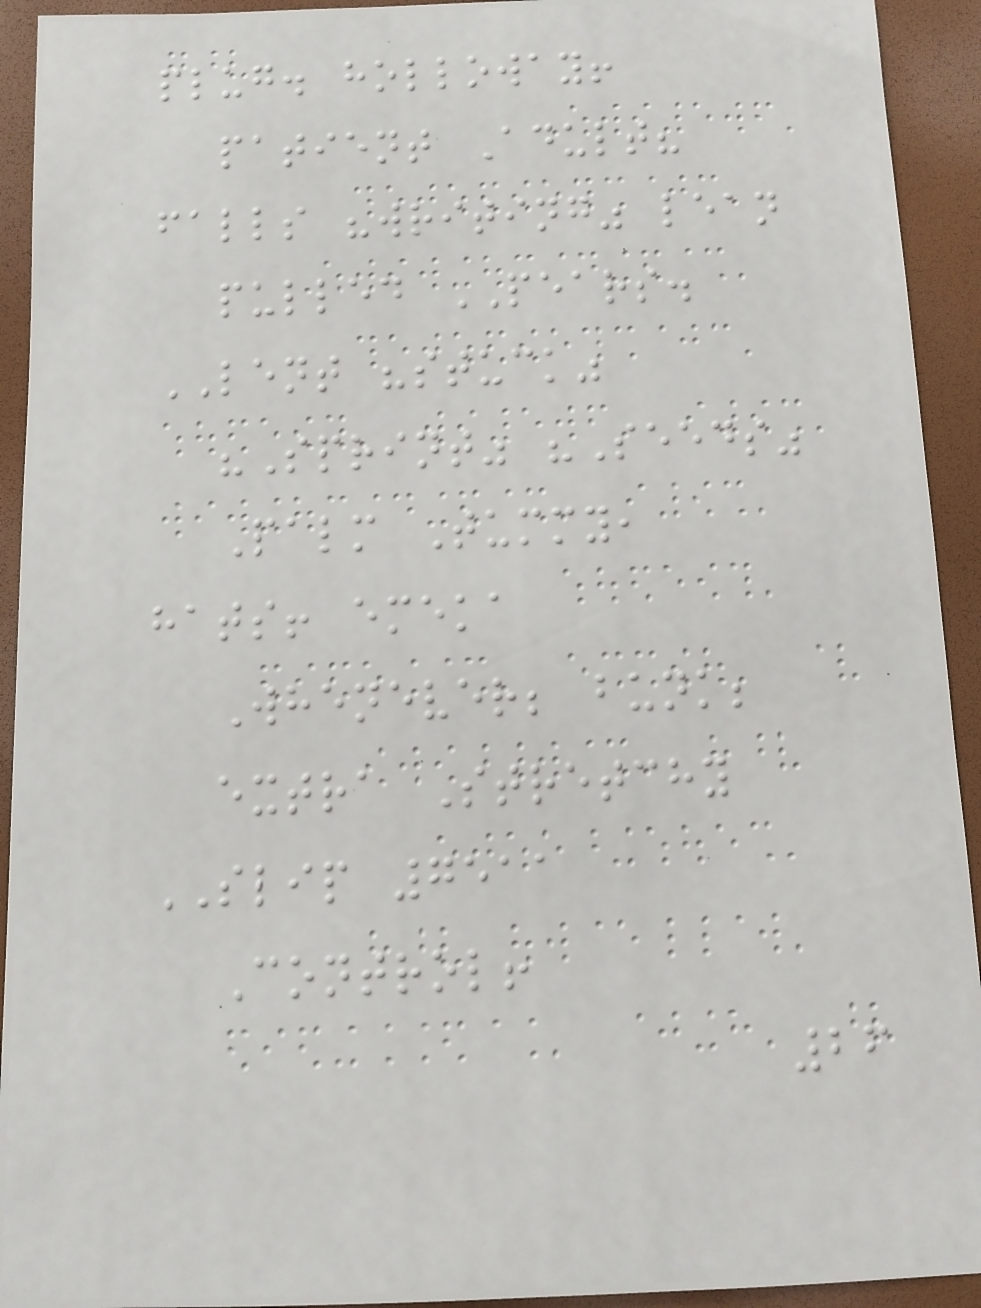plug. holloway!
patient Adult?
falls "writing" lean
pulled PEARS.
LENT "stuck"
"Sprint" "Seeds"
Palm Tummy,
hats! emeka
Whenever; bunk;
extra Stretchy
SLIP 7511
Control!
26
